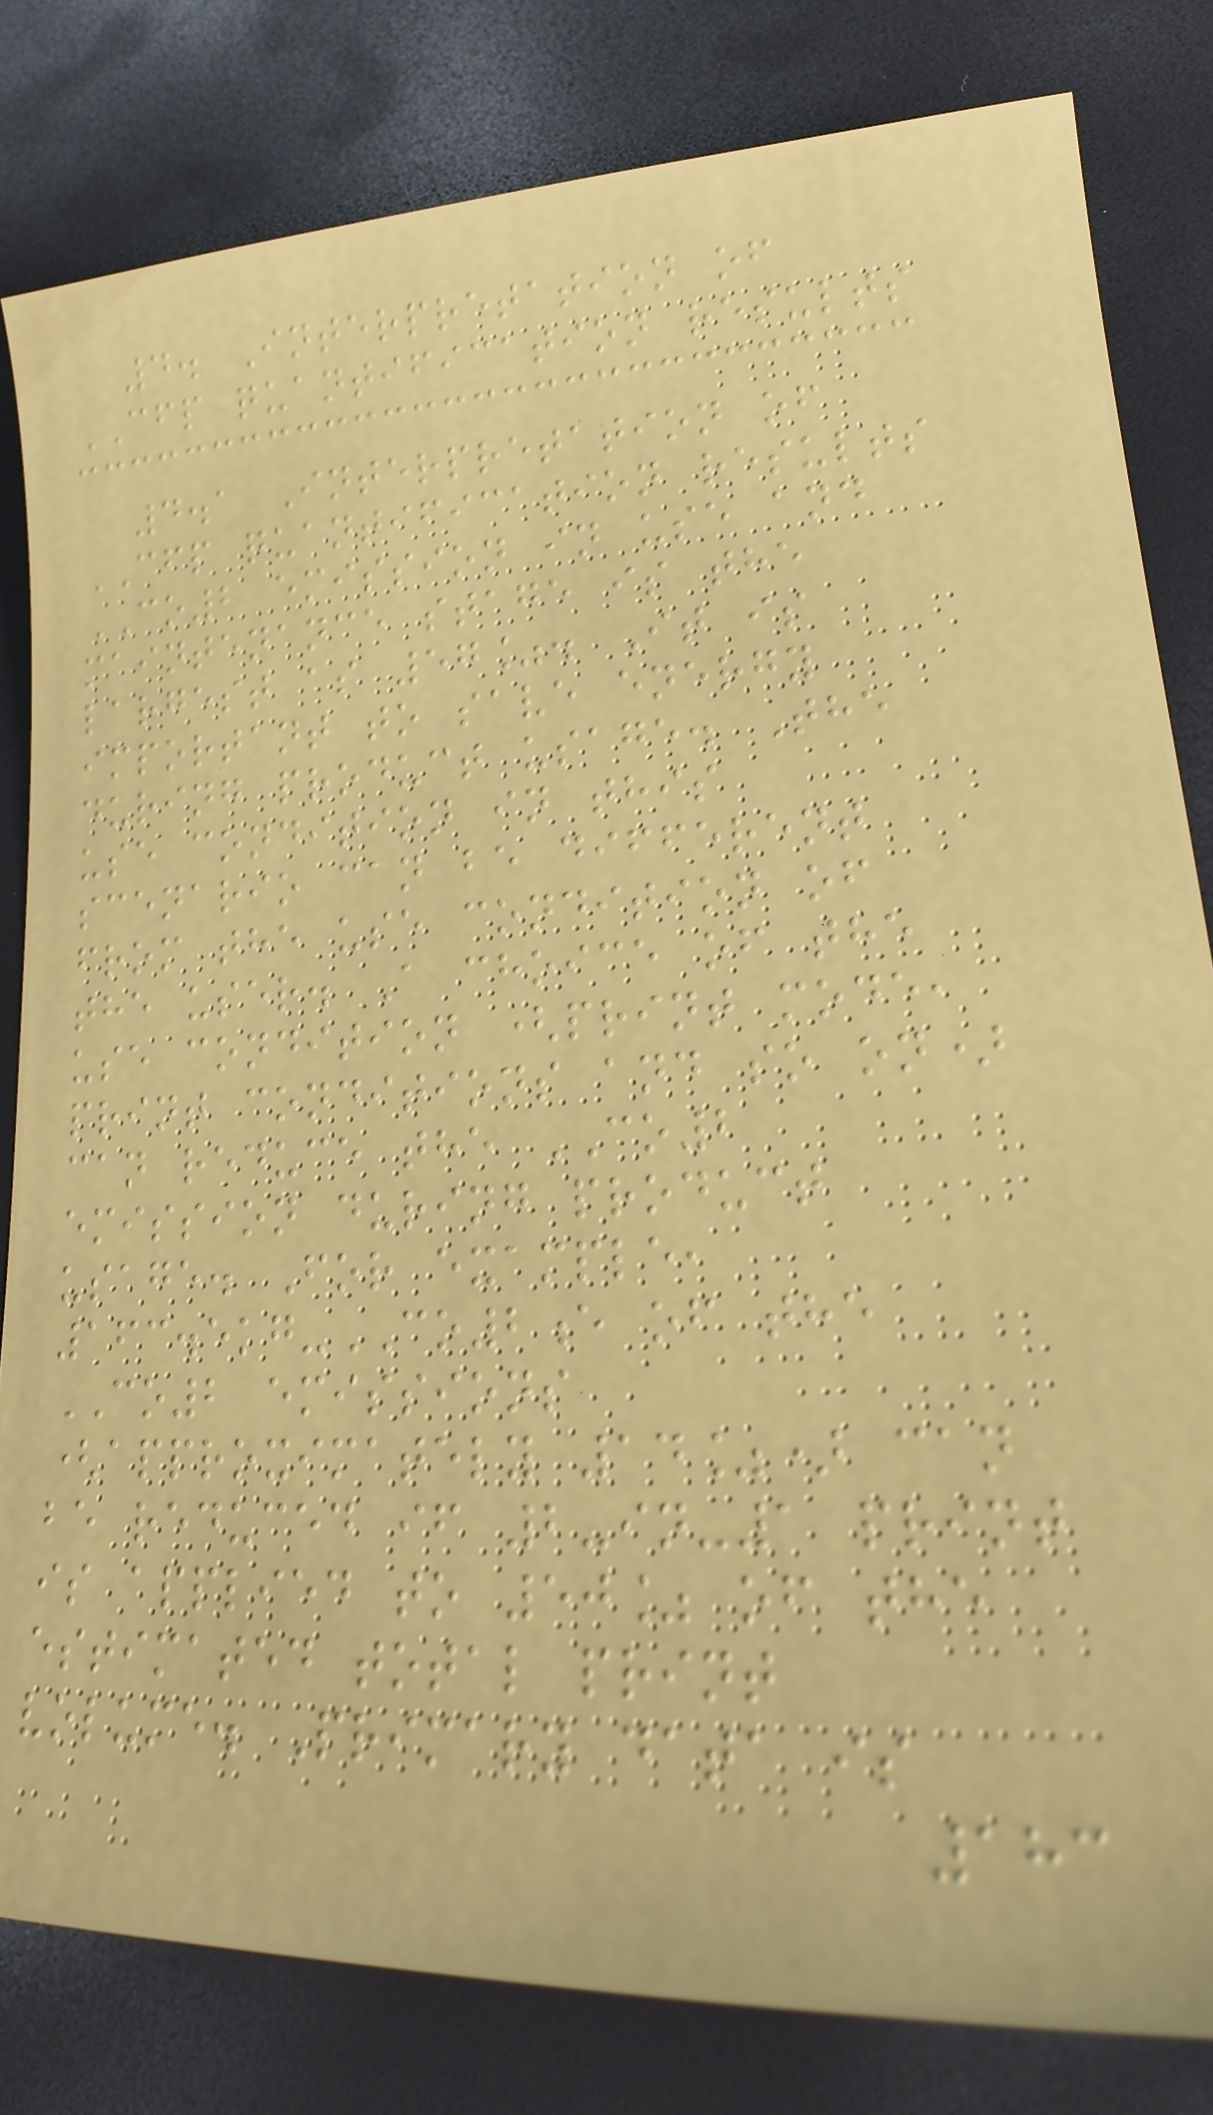4. Interpretation of
CFP quantification results
4.1 Interpretation of
CFP quantification results
CO2 emission in use and
maintenance stage is the
largest as 57%. It is
important to save energy
during product usage. The
use condition in this
scenario can be different
from the use condition of
the user. A choice of the
use condition (print mode,
print conditions and so on)
can reduce the CO2
emission during product
usage. For example,
163.5kg-CO2e of the
CO2 emissions
(approximately 14%) can
be reduced if 2-in-1 print
is applied to 50% of the
estimated total print
volume. Primary data is
183
